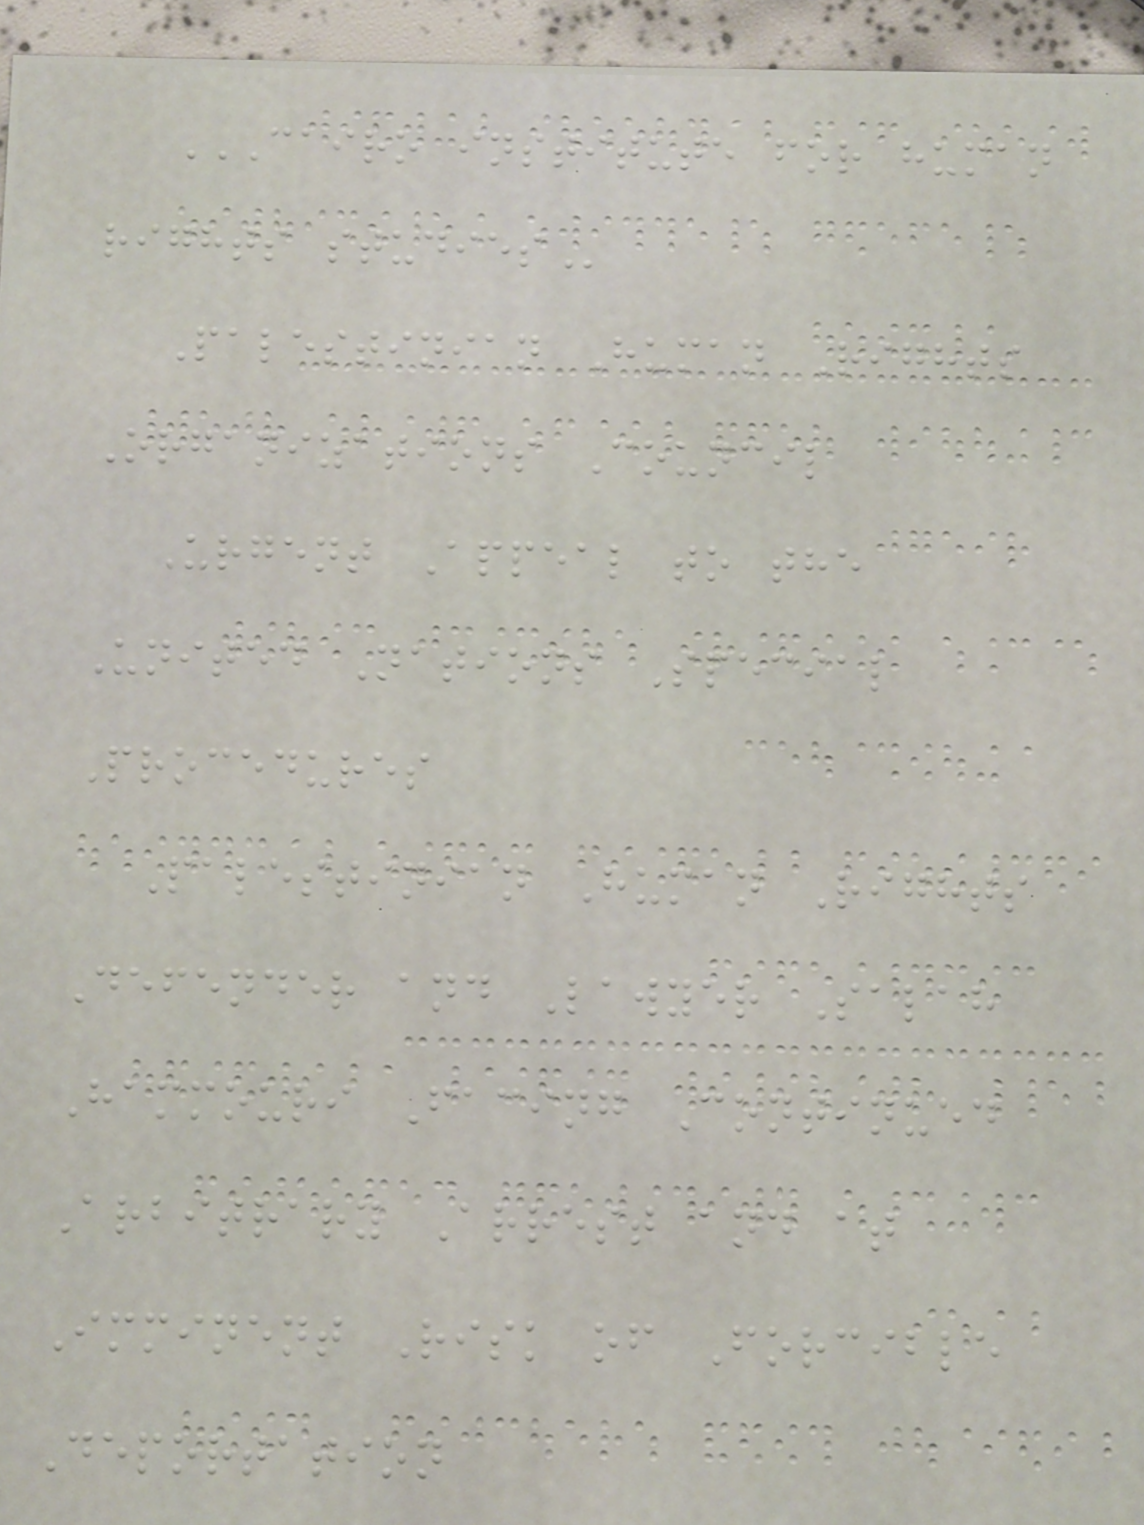CAIRO INSTITUTE FOR HUMAN
RIGHTS STUDIES
Palestinian Human Rights
Organizations Council
Urgent Appeal to the
United Nations Special
Procedures
Palestinian Human Rights
Defender and Lawyer Salah
Hammouri Facing Continued
Arbitrary Arrest and at
Imminent Risk of Forcible
Deportation
